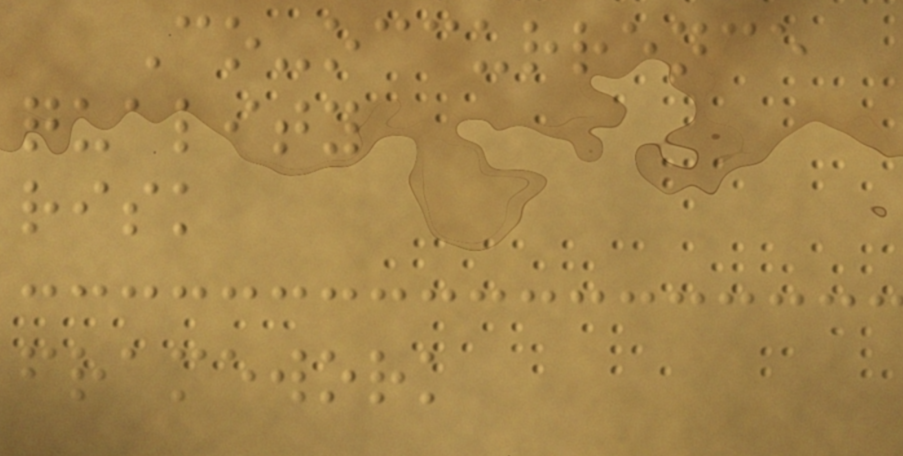Co-occurrence
quality
risk
framework
